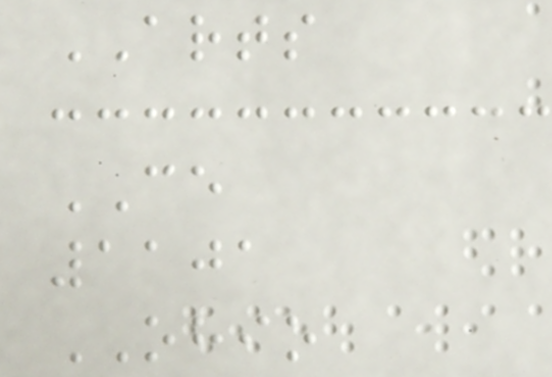ARTS
CE
1101
OHIO
